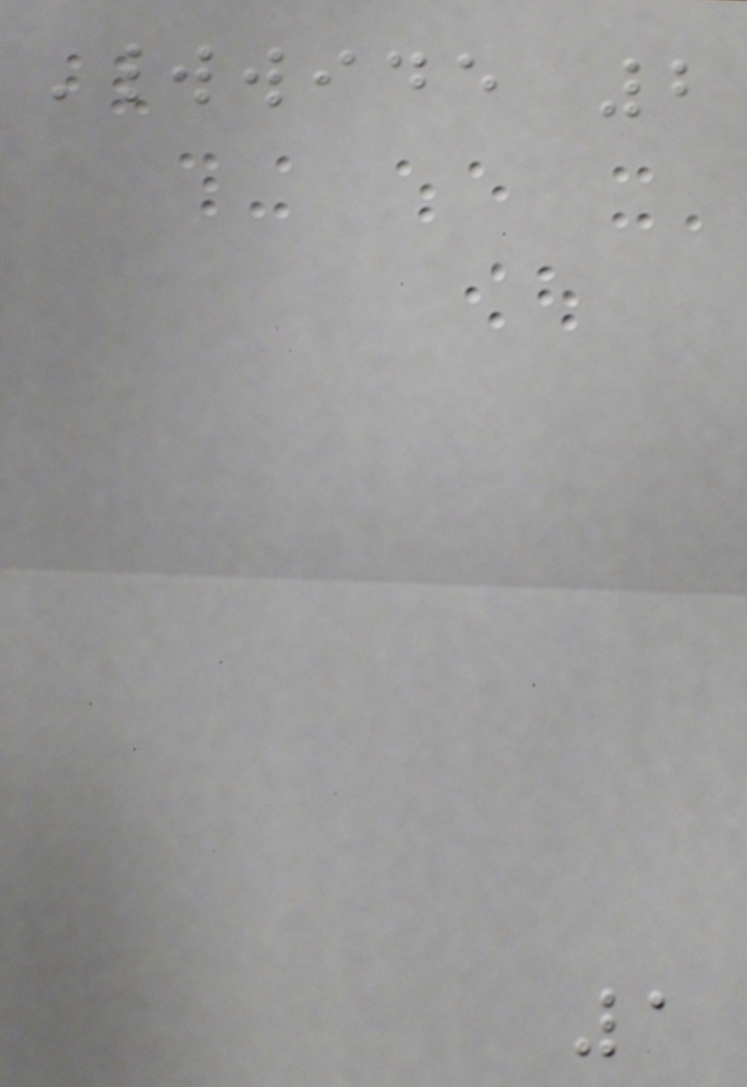Worldwide 2
1
